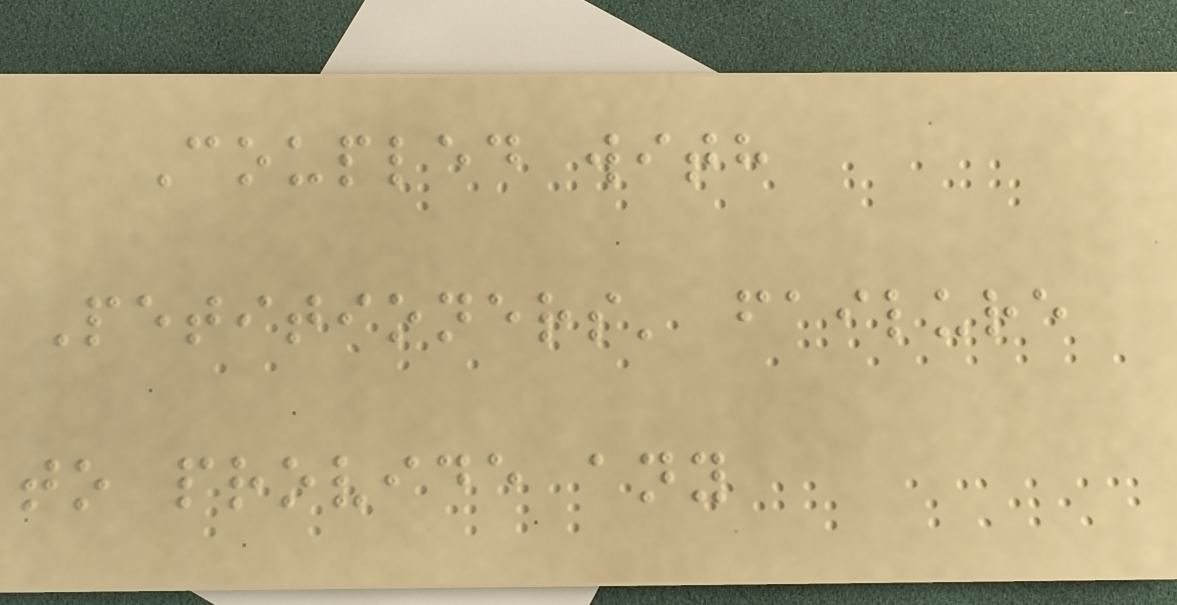Coupled with
Petitioners' failure
to provide any
